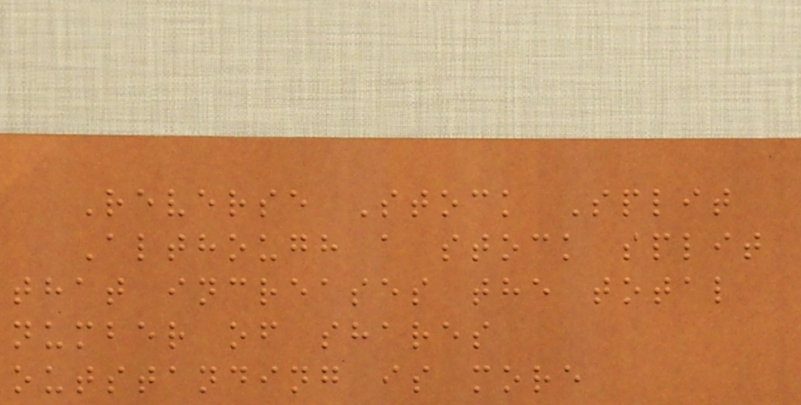Reverse Stock Split
Although a stock split
that increases the total
number of shares
outstanding is more
